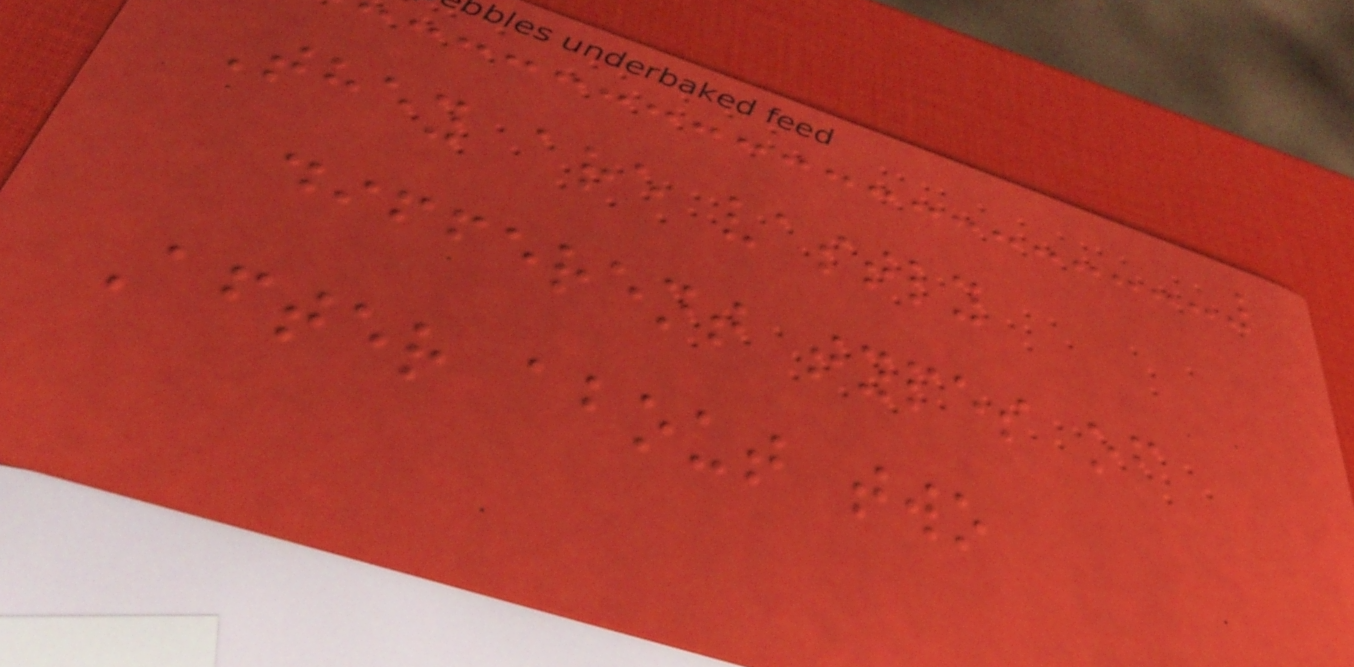They are vastly
different types of
After about two
